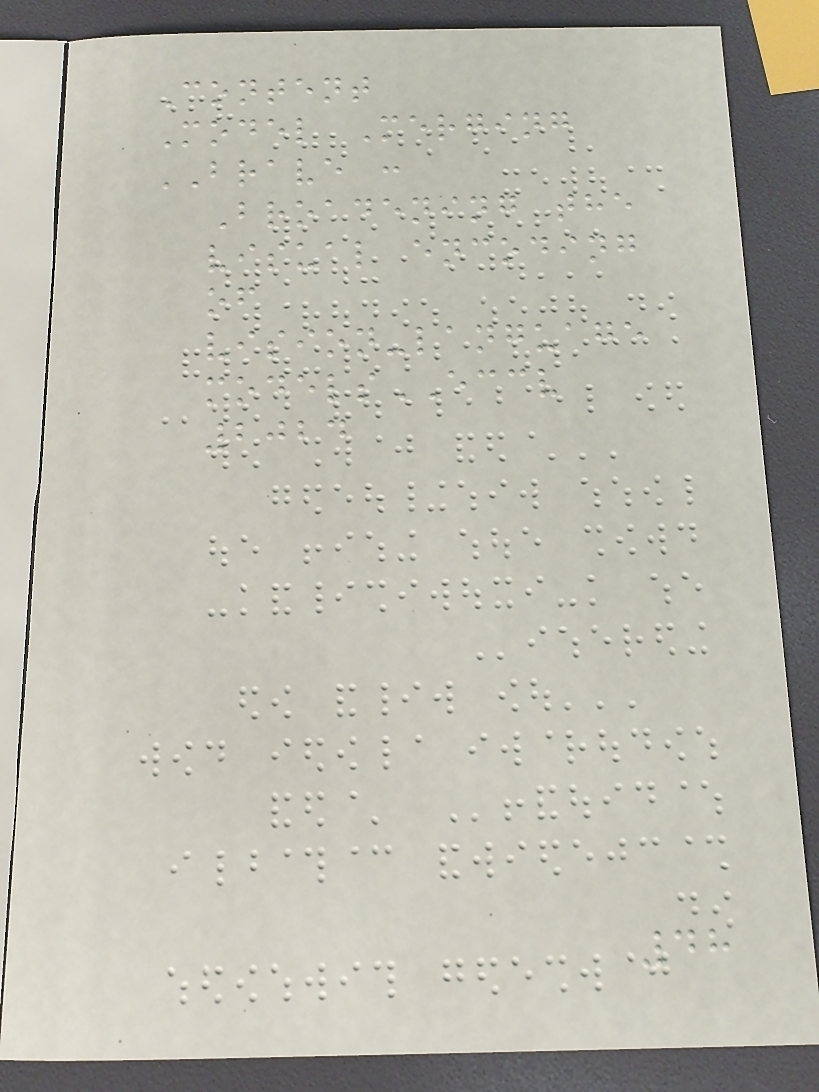Content
Model Merging
BRAVE :
Broadening the
visual encoding
of
vision-language
modelsECCV
2024
48
